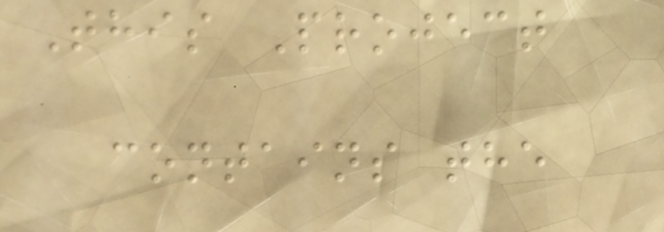This Project
contains the
